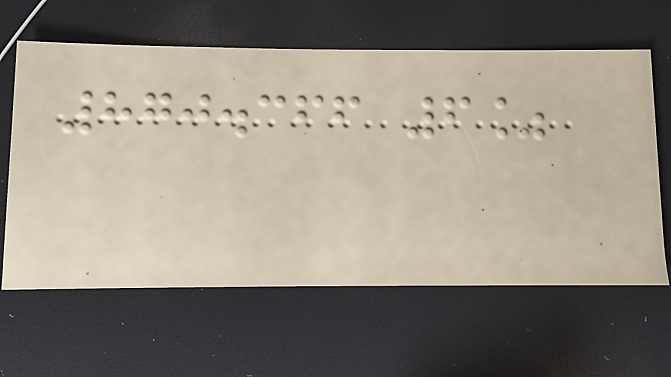870.366 6%
